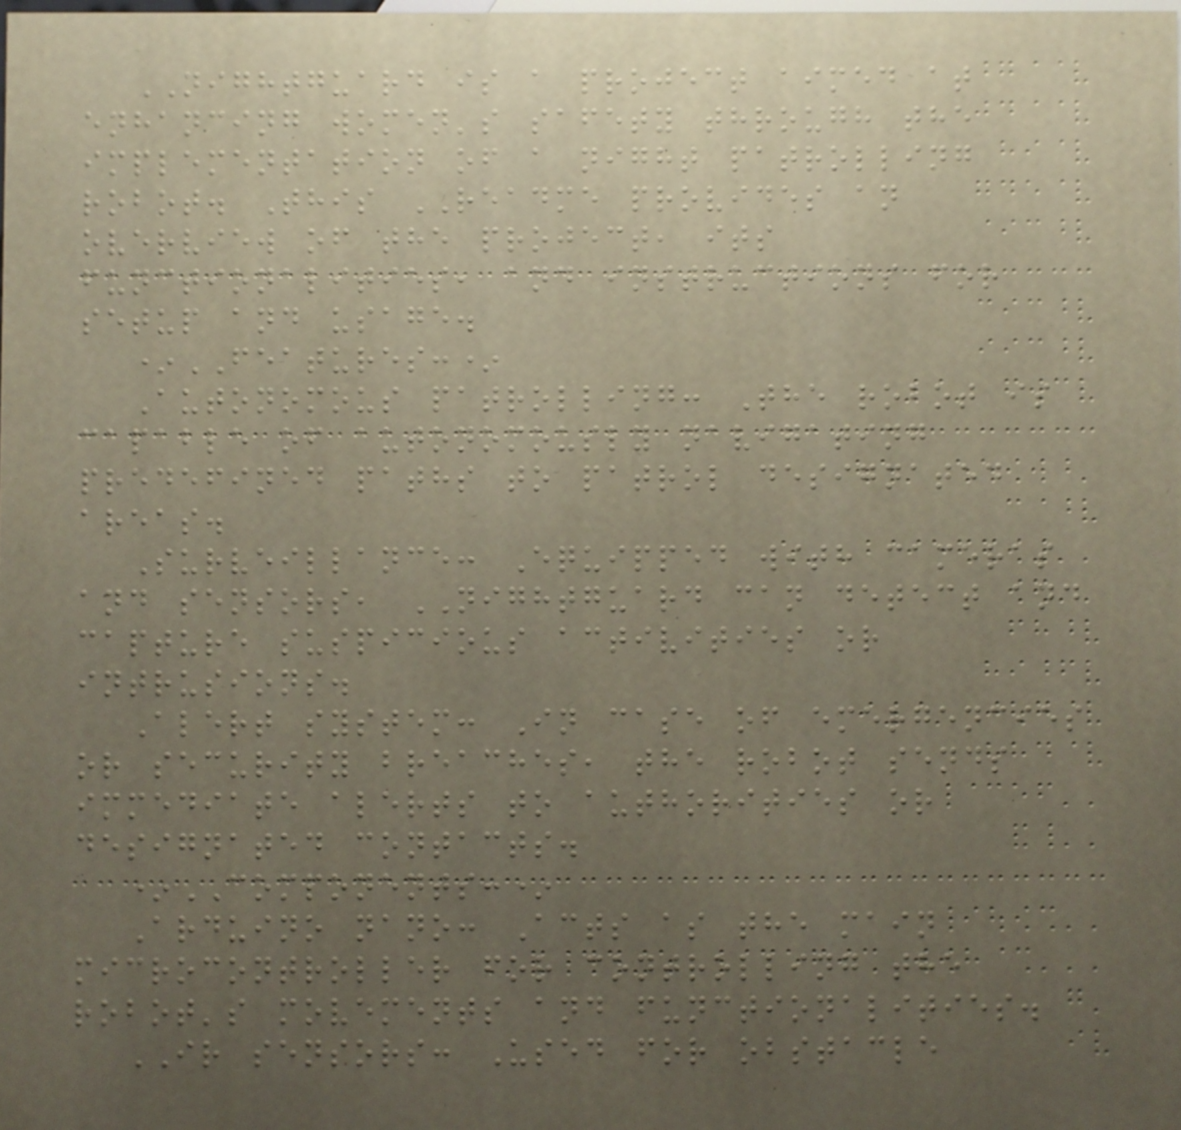NIGHTGUARD is a project aimed at
enhancing women's safety through the
implementation of a night patrolling
robot. This README provides an
overview of the project, its
functionalities, and instructions for
setup and usage.
*FEATURES:*
Autonomous patrolling: The robot is
capable of autonomously navigating
predefined paths to patrol designated
areas.
Surveillance: Equipped with cameras
and sensors, NIGHTGUARD can detect and
capture suspicious activities or
intrusions.
Alert system: In case of emergencies
or security breaches, the robot sends
immediate alerts to authorities or
designated contacts.
*COMPONENTS:*
Arduino nano: Acts as the main
microcontroller for controlling the
robot's movements and functionalities.
IR sensors: Used for obstacle
